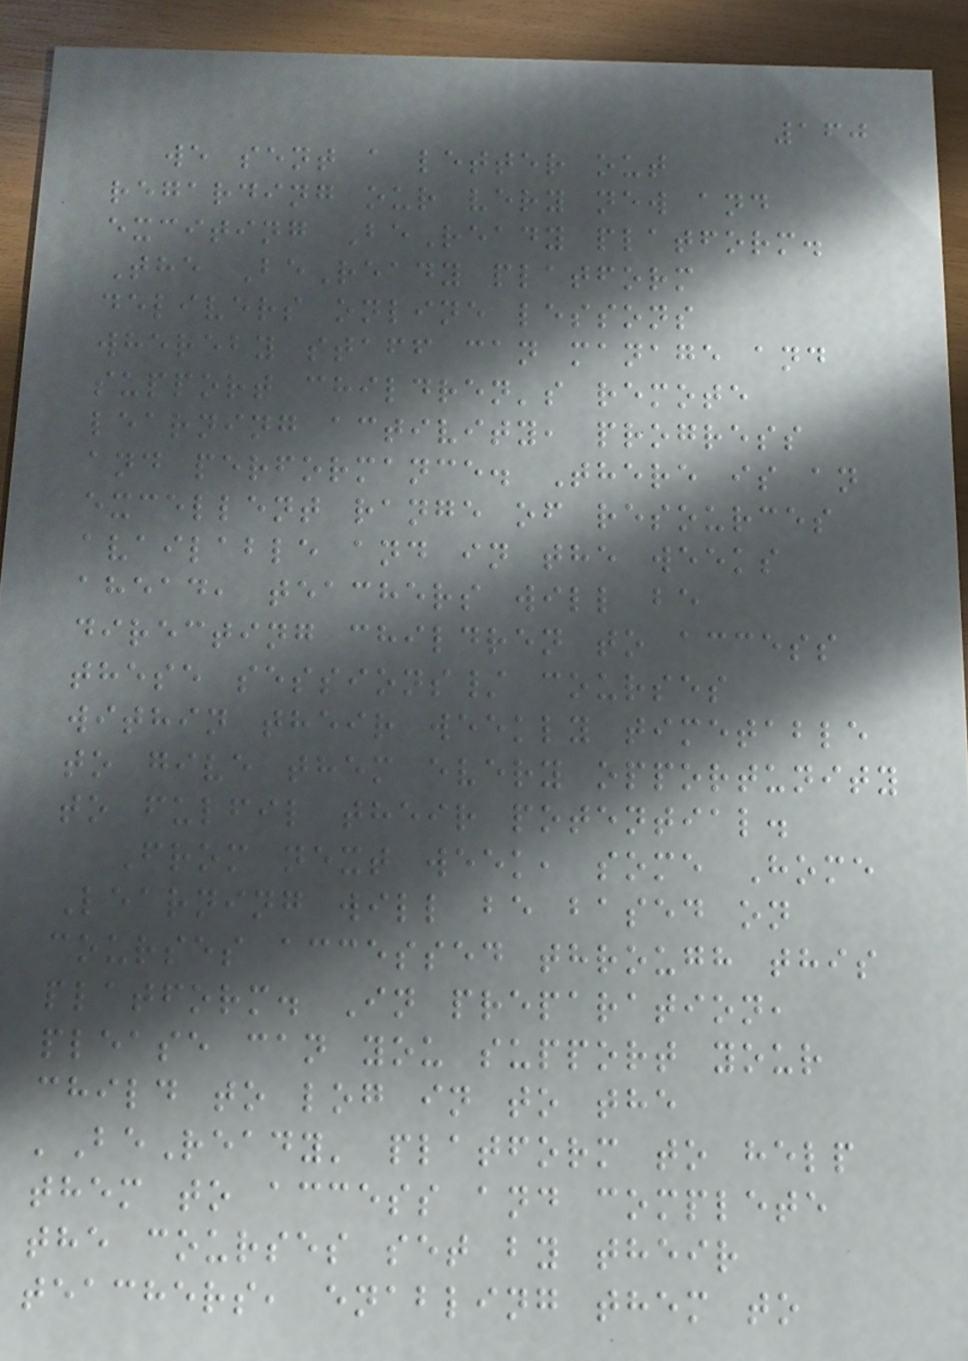160
we sent a letter out
regarding our very new and
exciting BeReady platform.
The BeReady platform
delivers online lessons
whereby staff can manage and
support children's remote
learning activity, progress
and performance. There is an
excellent range of resources
available and in the weeks
ahead, teachers will be
directing children to access
these sessions/ courses
within their weekly timetable
to give them every opportunity
to fulfil their potential.
From next week, some Home
Learning will be based on
courses accessed through this
platform. In preparation,
please can you support your
child to log in to the
'BeReady' platform to help
them to access and complete
the courses set by their
teachers, enabling them to
